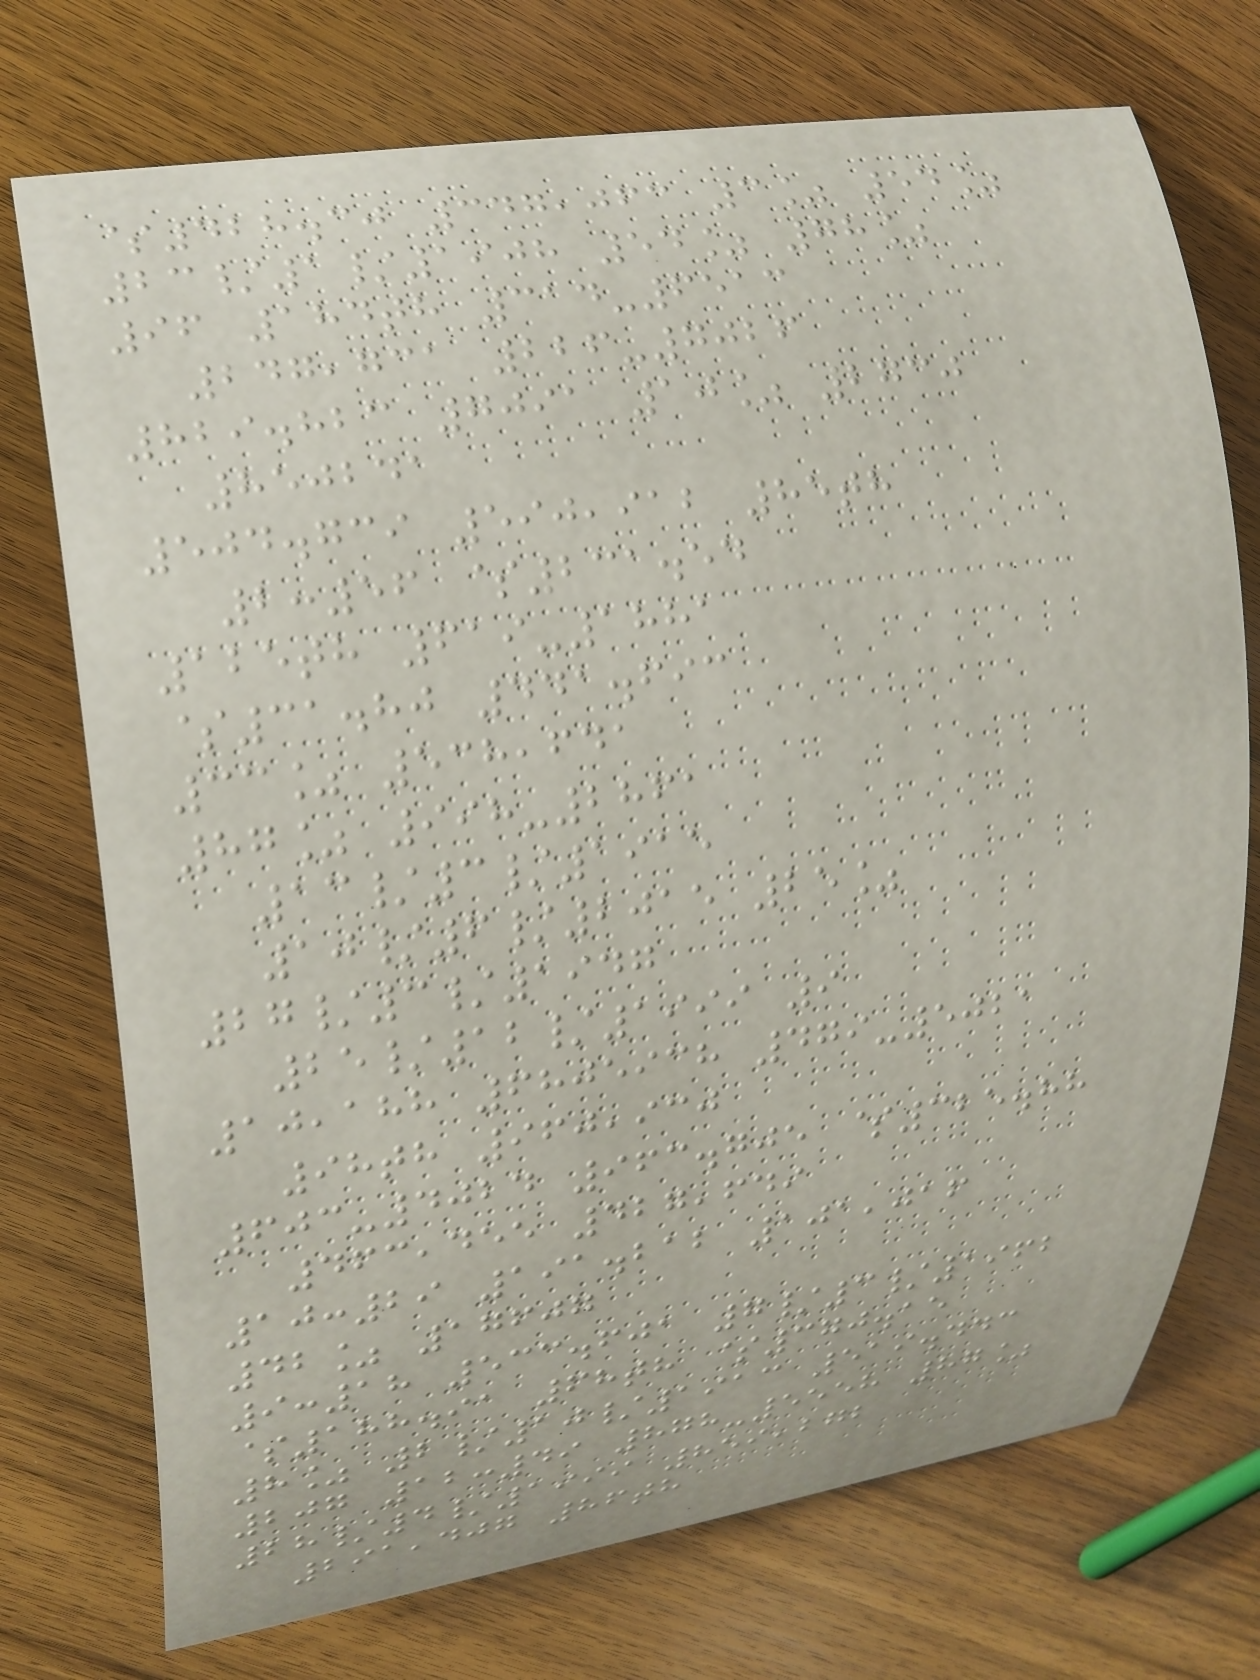$428.30 347,063 3% 54%
23/1/1908 54% 78%
96 184th 314-6513
247,731 226-7026
829.823 7091 10% 2730
850241
504.739 590,912 85th
2:56 $231.54
125th 619-1881
$31.80 441.693
33% 538,641
87% 998-2861
13/3/1915
10/6/2015 25%
27/3/1947
25/12/1999 9
10,188 6805938 479-5021
98th 960,930
603-4024 963.705 $325.88
463,455 427,649
10:29 191.212 101,016
42% 17607
9:18 533.601 7/3/1962
$188.91 68th $370.15
8% 2/10/1913 519.443
207 12:49 878-5558 87%
28/4/1999 859,272
291,407 86th
